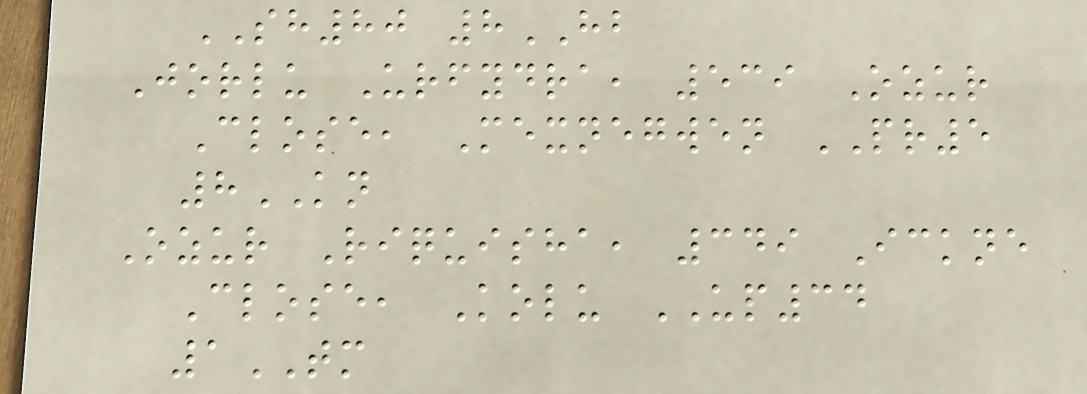SH80 8HB
Jorlu Urfydra, 539 Ozur
Close, Mexnegwen PR5
8KN
Ozur Riquisha, 349 Ickne
Close, Kolu UP34
1TM
